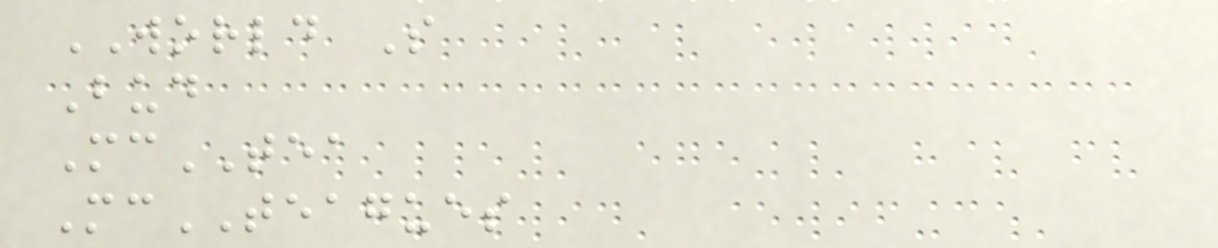WORLD S
Bud
McTEA
McTEAGUES
